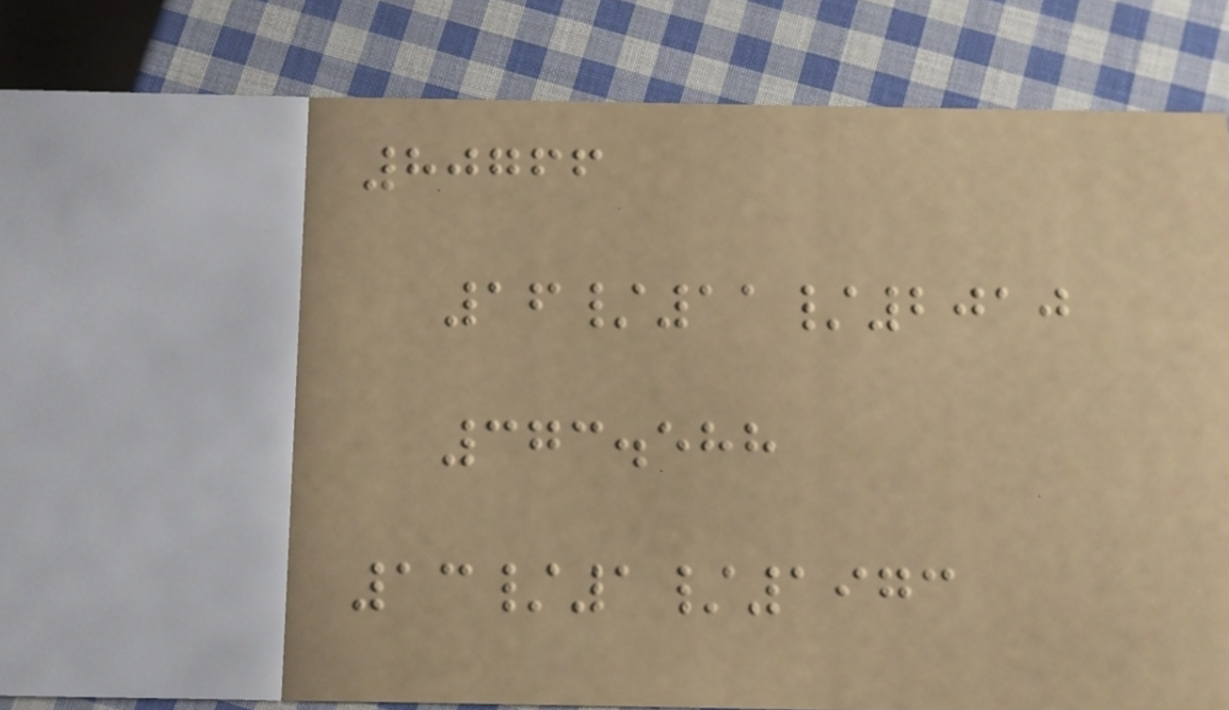80766
16/11/2010
373.588
13/1/1973
